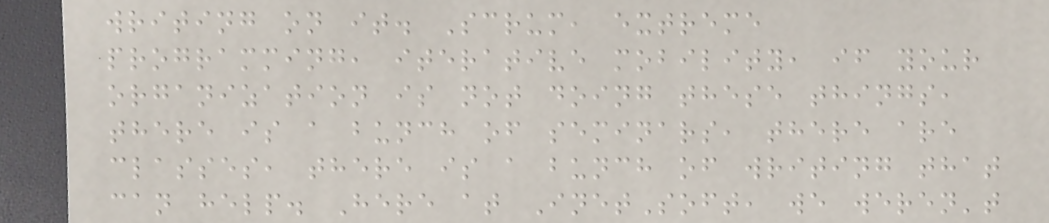writing on it. Scrum, extreme
programming, iterative mobility, if your
organization is not doing these things,
there is a bunch of seminars, there are
classes, there is a bunch of writing that
can help. Here at InetSoft, we weren't
